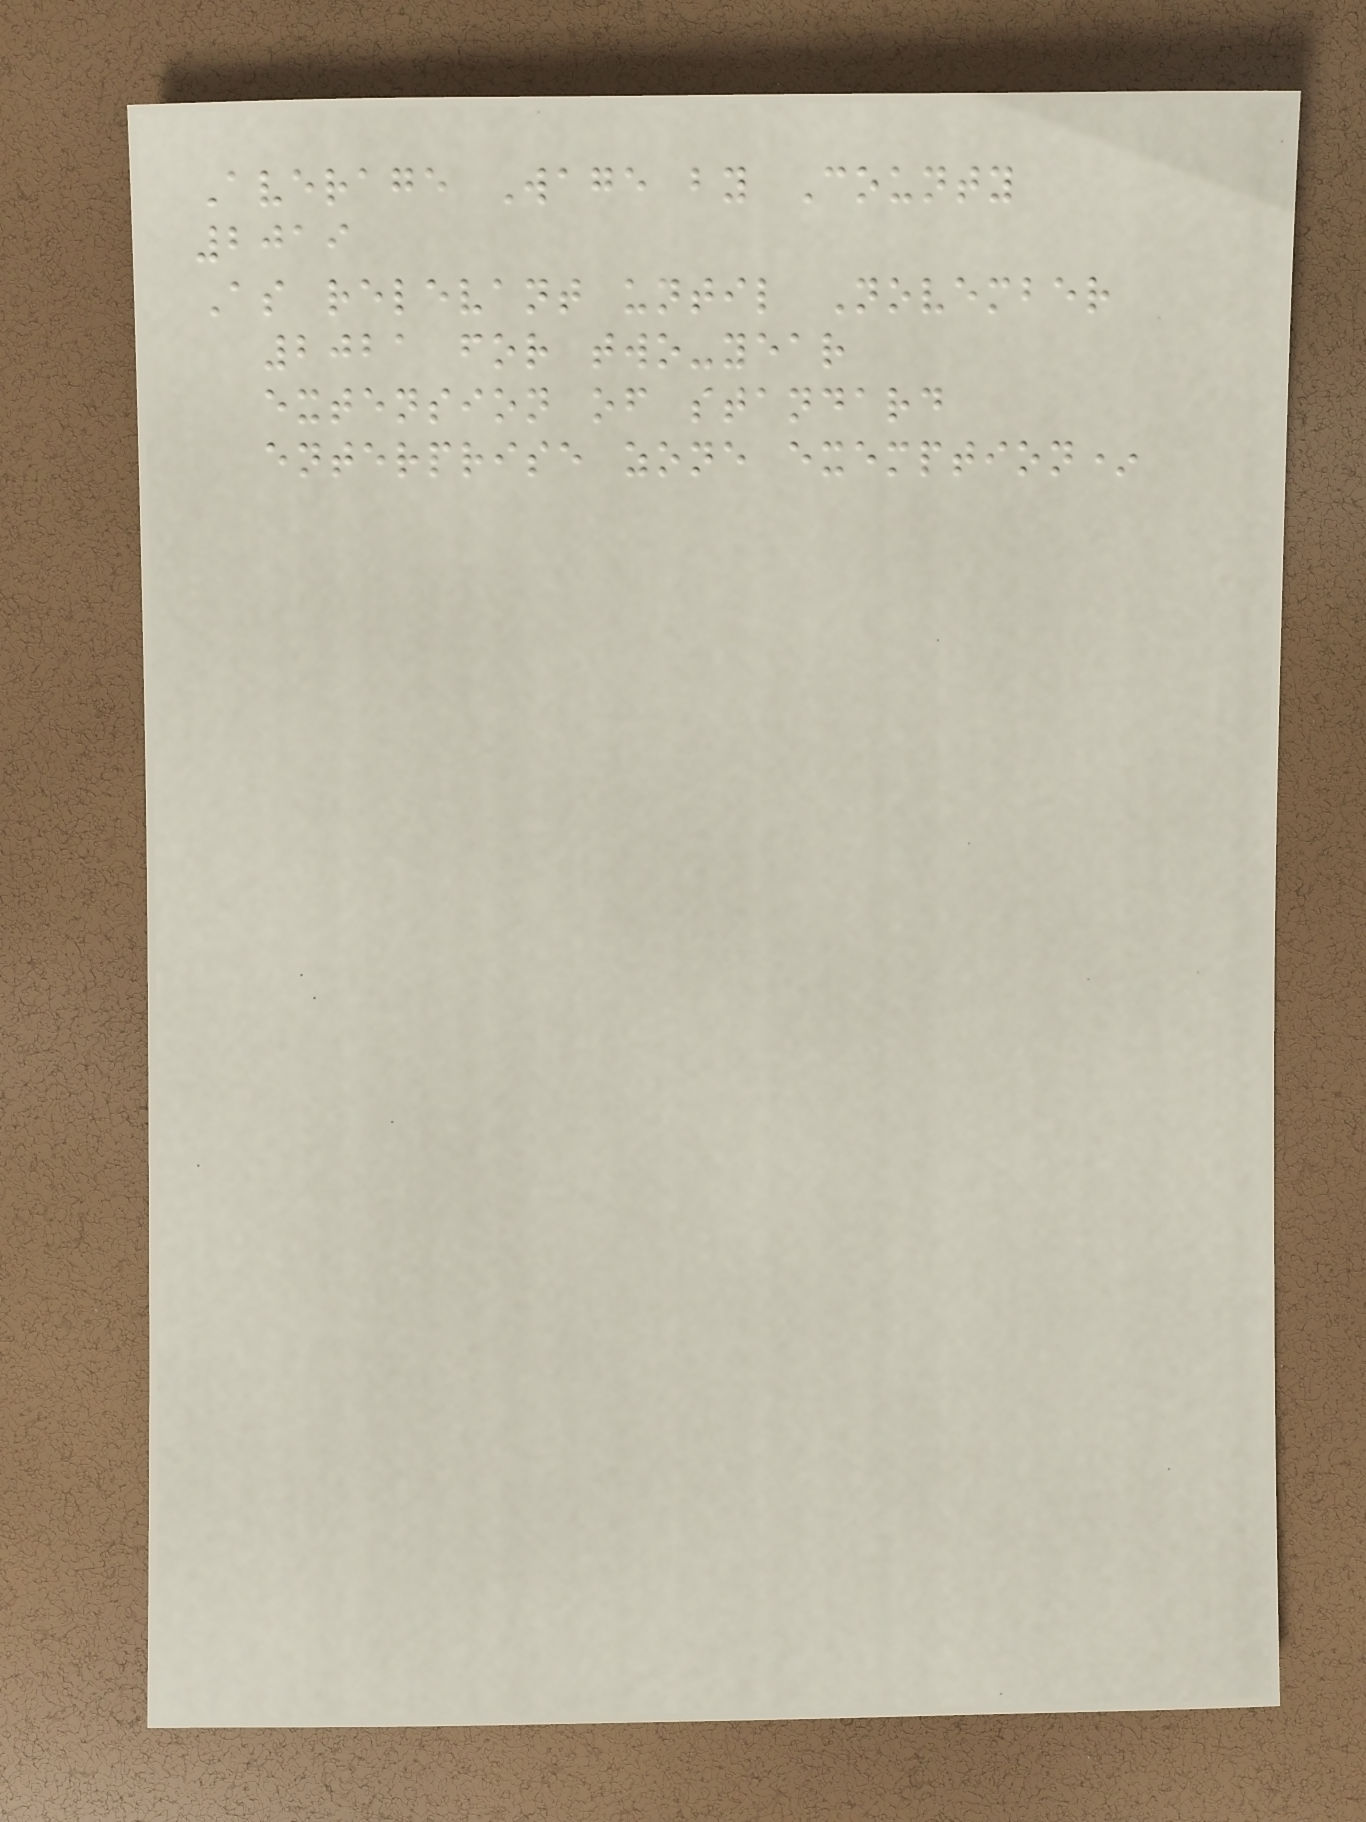Average Wage by County
2019
As relevant until November
2021 for two-year
extension of standard
enterprise zone exemption*
